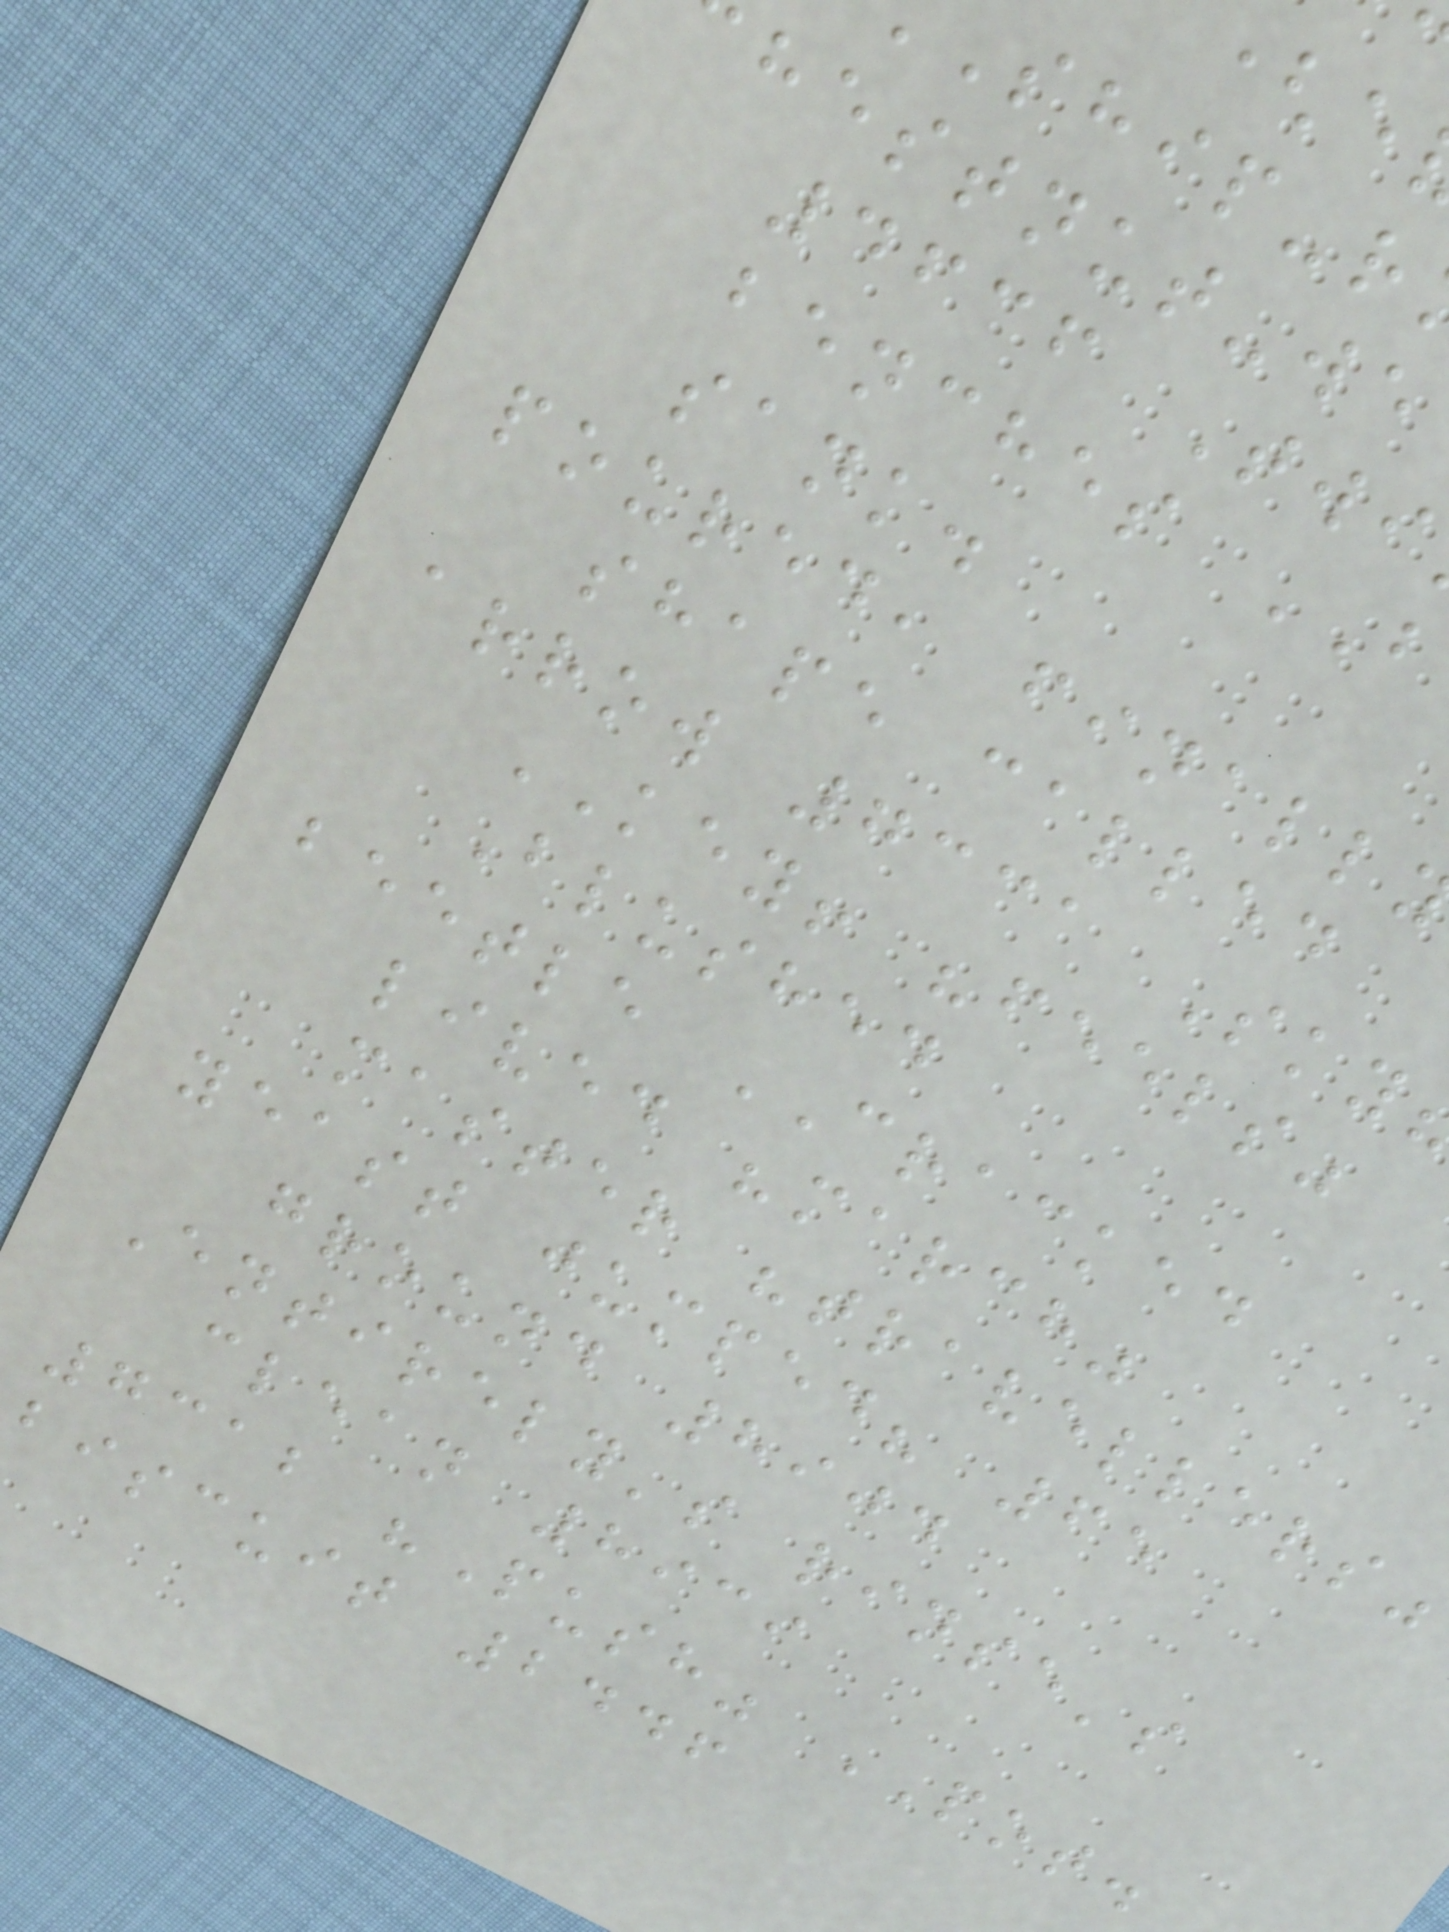4636 Twi
benches
sank.
poured, finall
shape called
arrow 7331 Sky
KEY! "feels"
Blushed
beetle CRACKED
lived "march"
master "travellers"
yeast jumped? 65
ground 8904
Entirely's rinse's
clean 8939
7312 "Push" POT.
biscuit 2446
